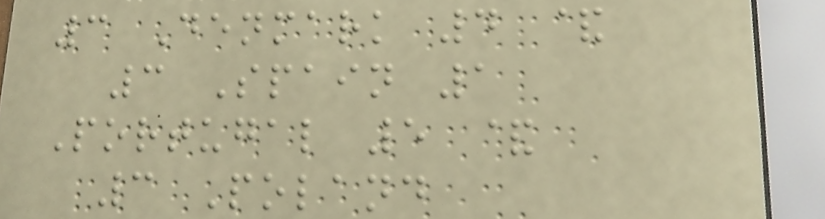3 Denmark 4 &
3 Spain 1
Portugal 5 &
3 Poland
